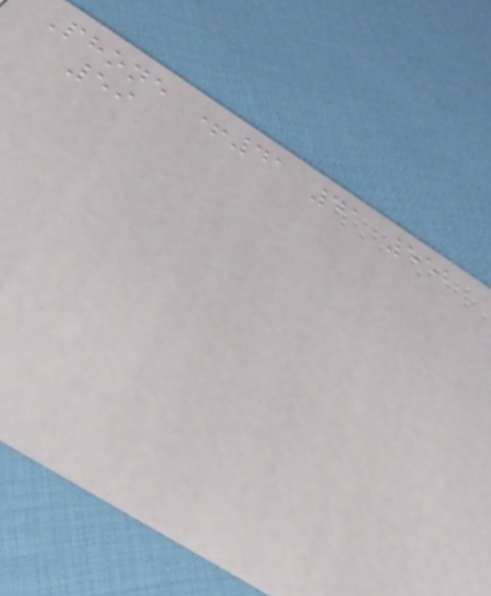Phone +41 41 552
59
